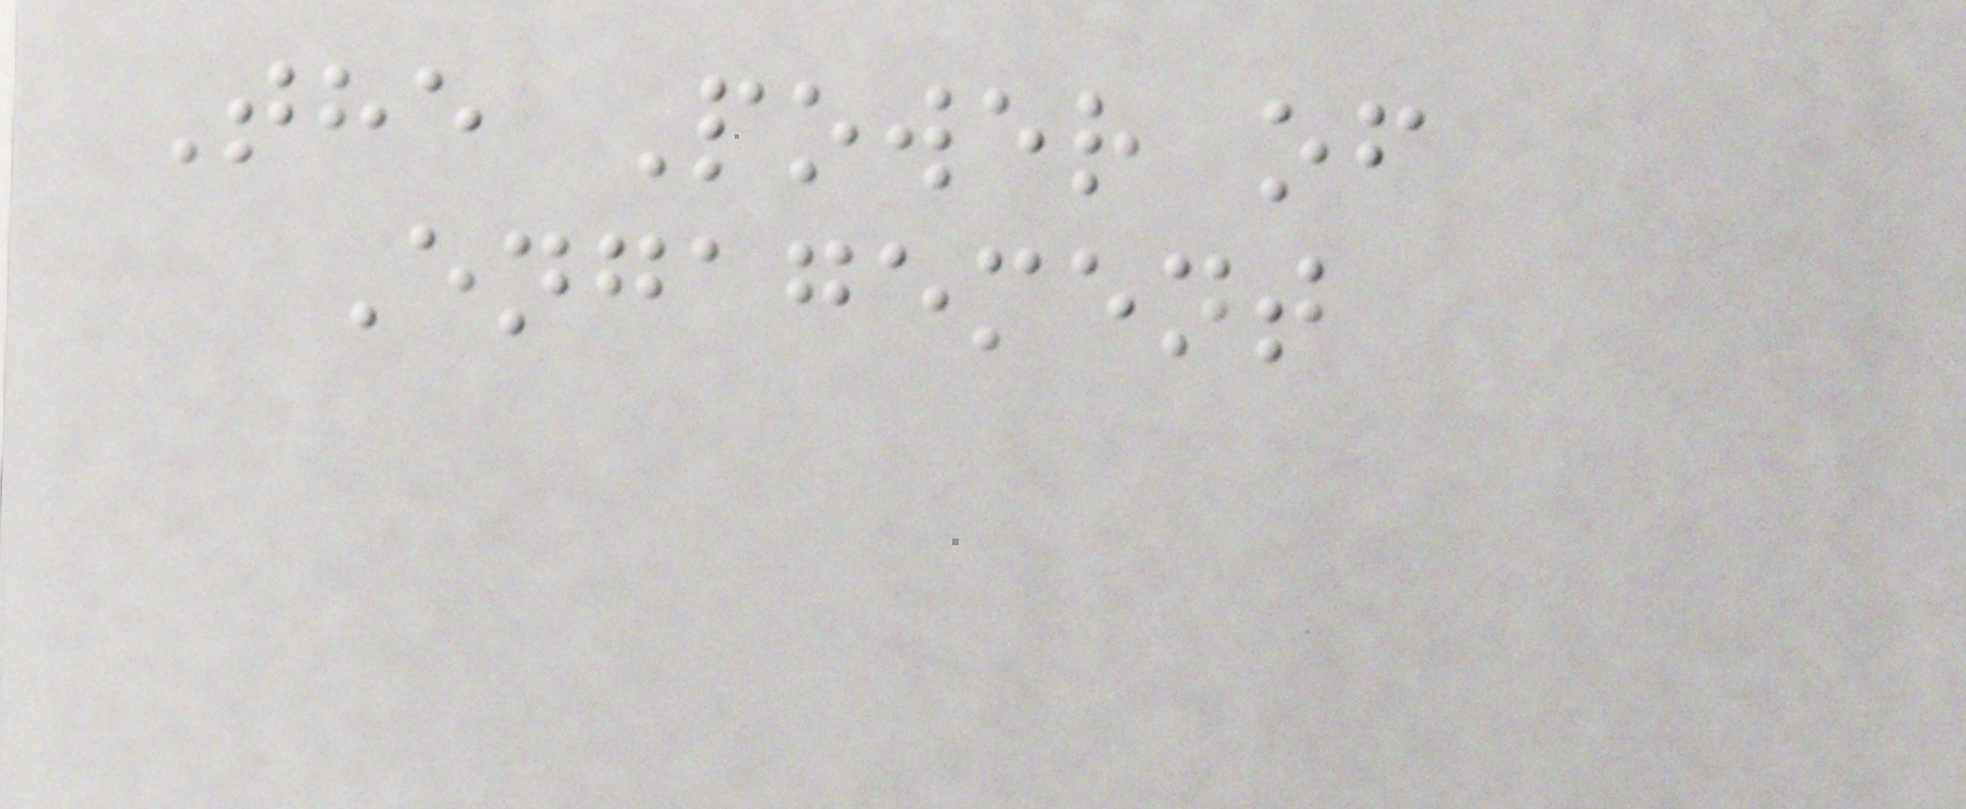The Power of
Engagement
